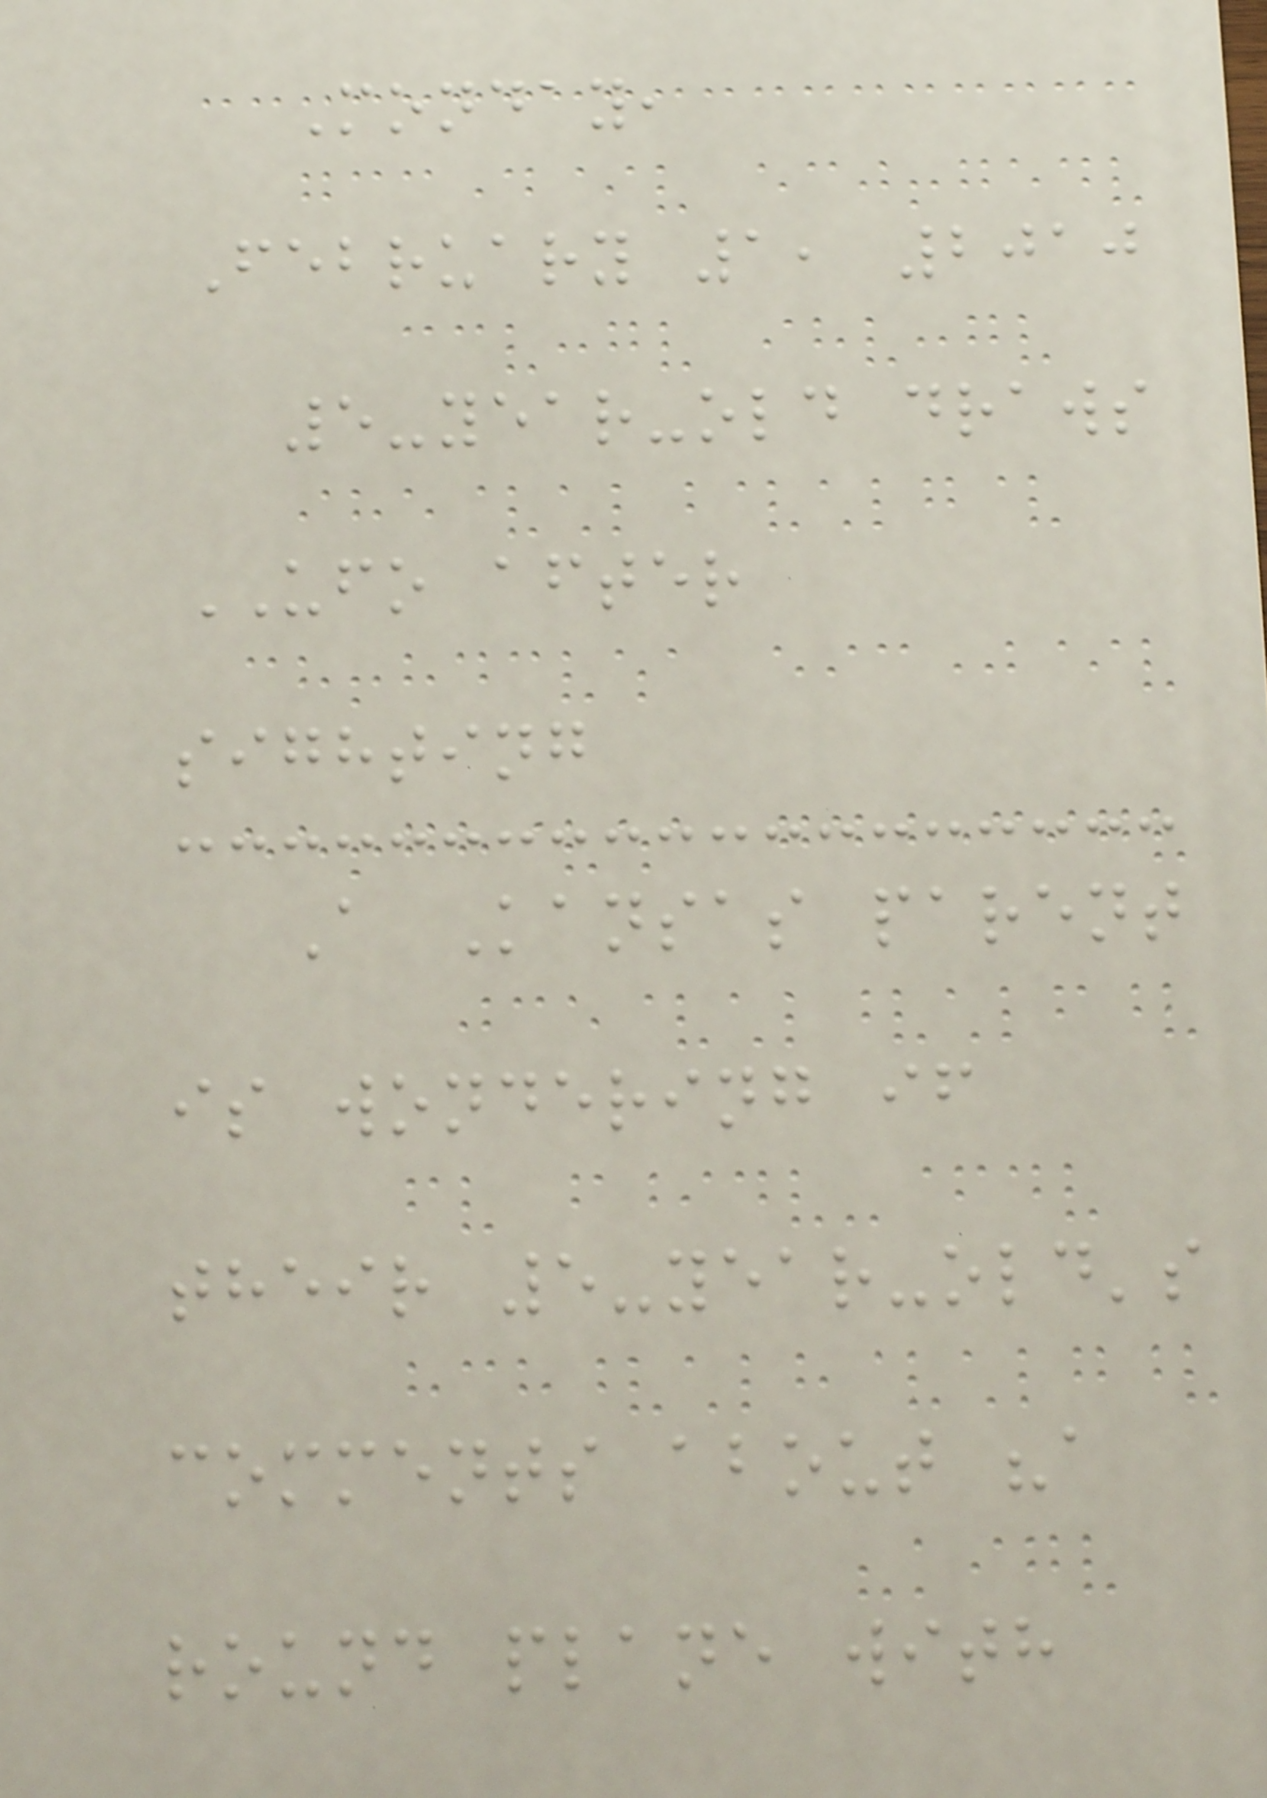Monday,
February 1, 2010
5-year-old draws
UFO after
sighting
A Kansas parent
is wondering if
their 5-year-old's
comments about "a
round plane with
